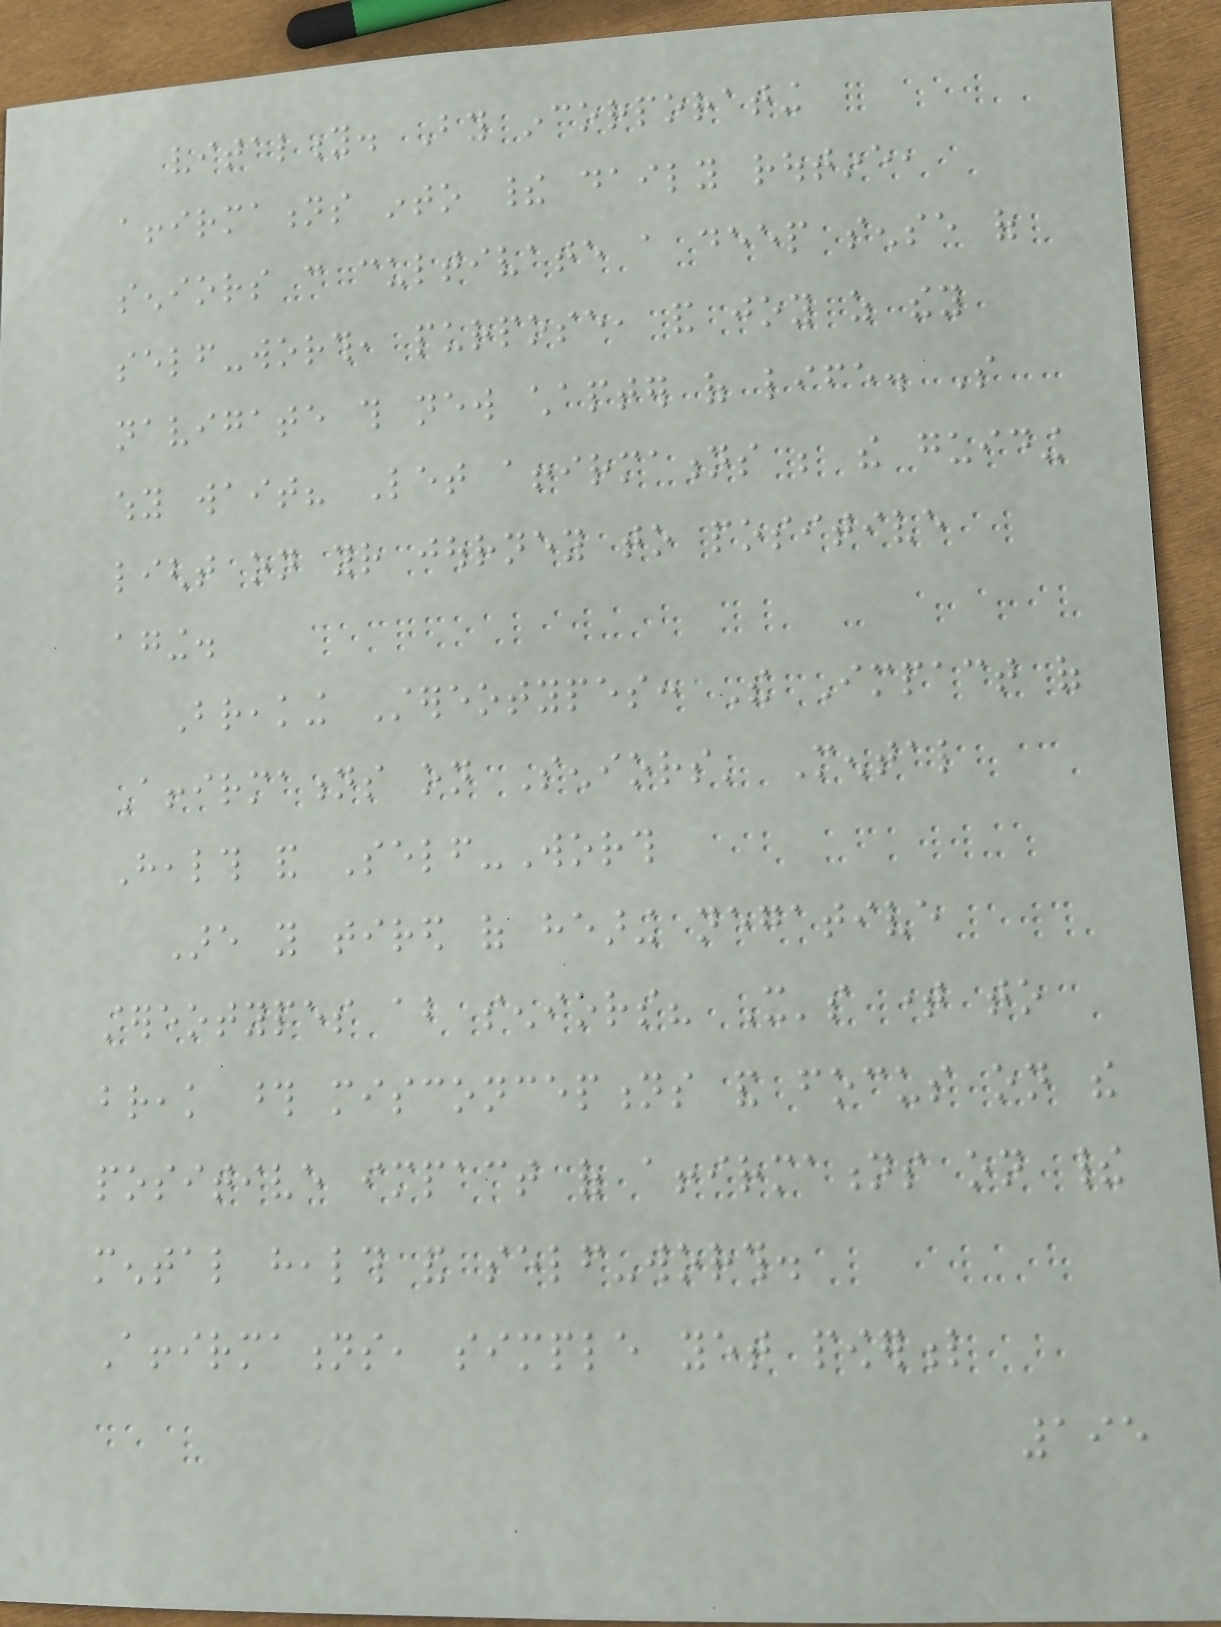vitality. By incorporating
affirmations into their daily routine,
seniors can cultivate a deep sense of
self-worth, purpose, and joy as they
navigate this new chapter of life. So
why wait? Let affirmations be the guiding
light on your journey to positive
aging.
Breaking Stereotypes: The Impact of
Affirmations on Seniors' Mental
Health and Self-Worth
Are you tired of hearing negative
stereotypes about seniors? It's time to
break those misconceptions and focus on the
positive impact of affirmations on their
mental health and self-worth.
Affirmations, simple yet powerful
195
